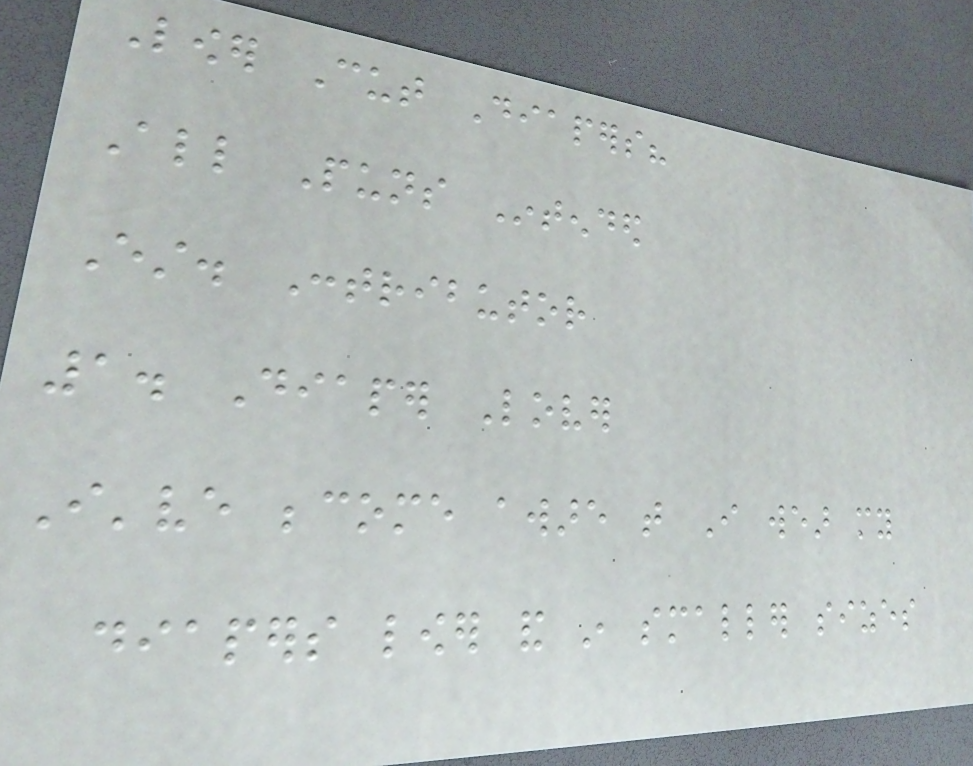Lower Cut Diapers?
All Puns Intended
Est. Contributor
1. Diaper Lover
I've become aware that I wear my
diapers lower and in smaller sizes
